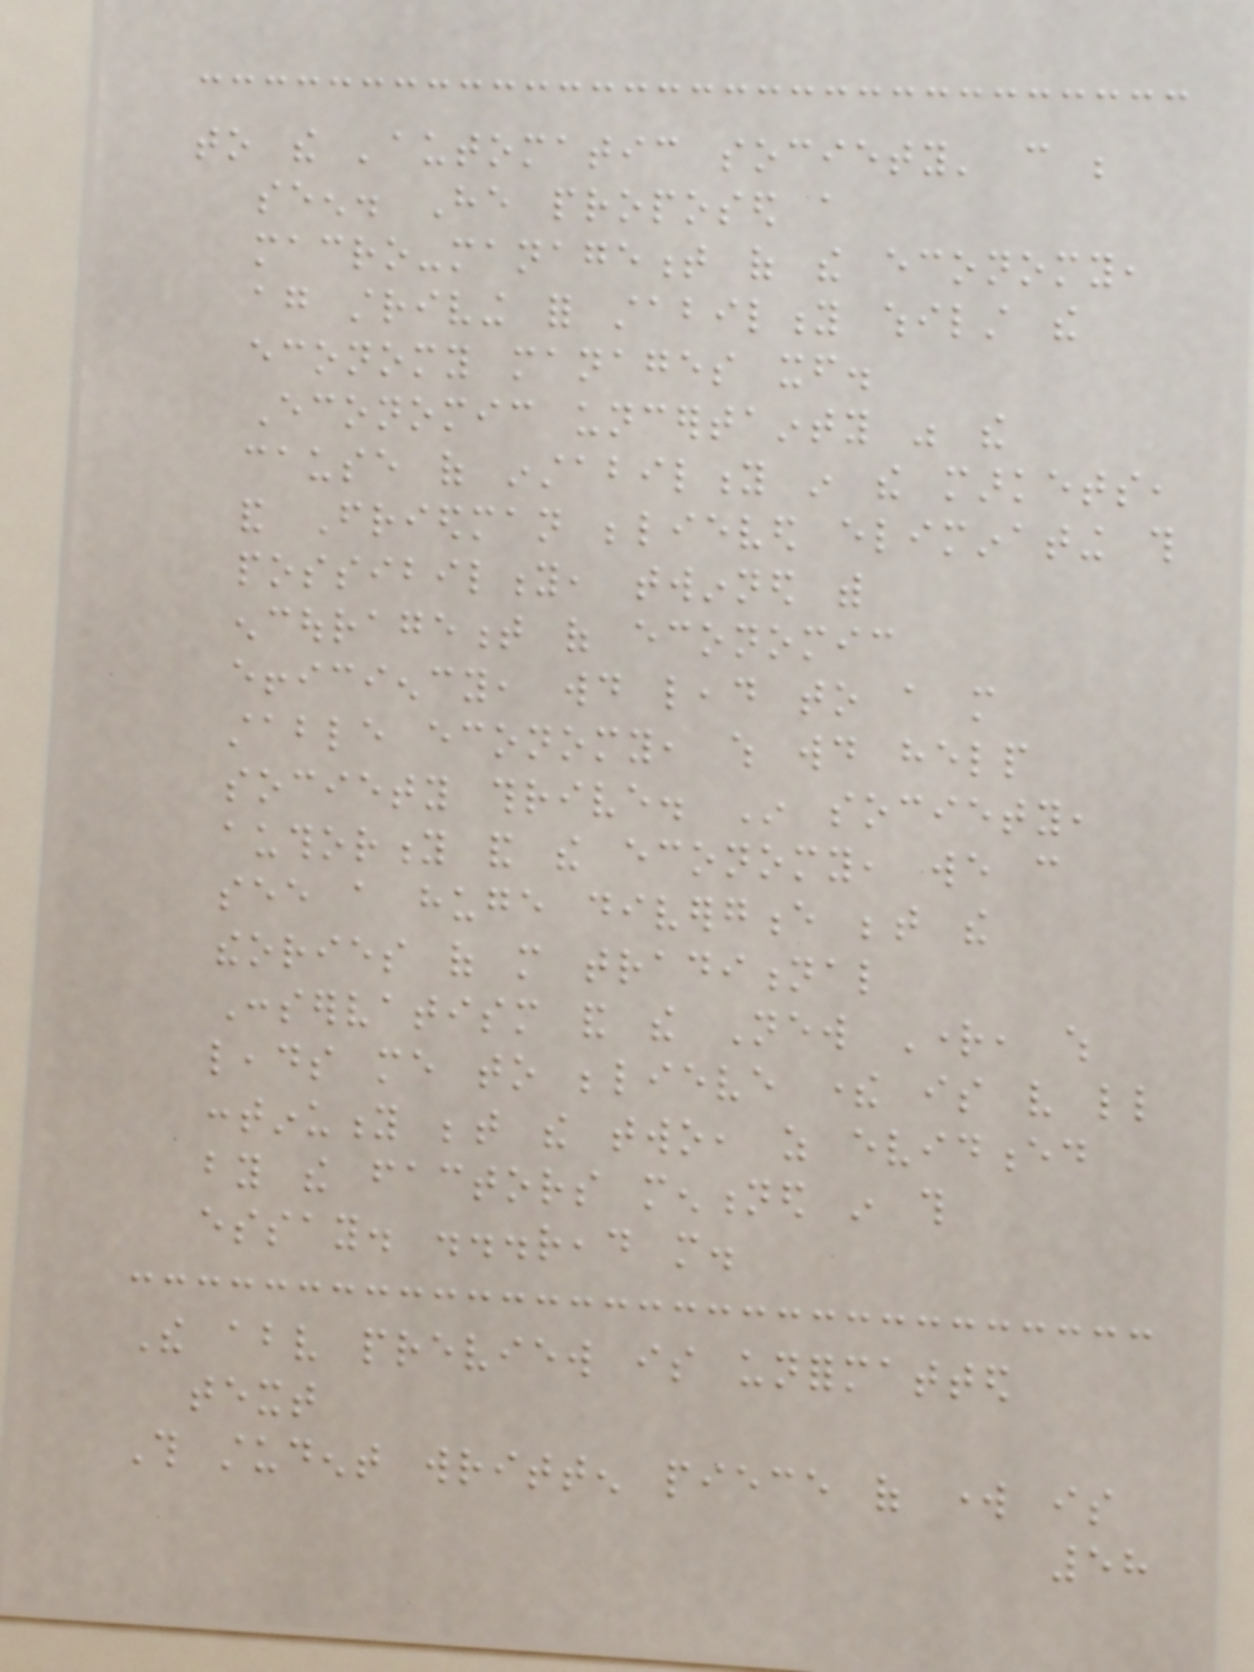to the 'automatic society' can be
seen. He proposed a
macro-management of the economy,
again striving for stability whilst the
economy manages itself.
Economic uncertainty was the
cause of instability in the markets,
and Friedman believed eliminating this
possibility, twinned with
encouragement of economic
efficiency, would lead to a more
stable economy, which would help
society thrive. In society,
authority and the economy, we can
see a huge divergence between the
theories of more traditional
Conservatism and the New Right, which
leads me to believe there is very little
continuity between the two, as evidenced
by the factors mentioned in this
essay. ...read more.
The above preview is unformatted
text
This student written piece of work is
58
